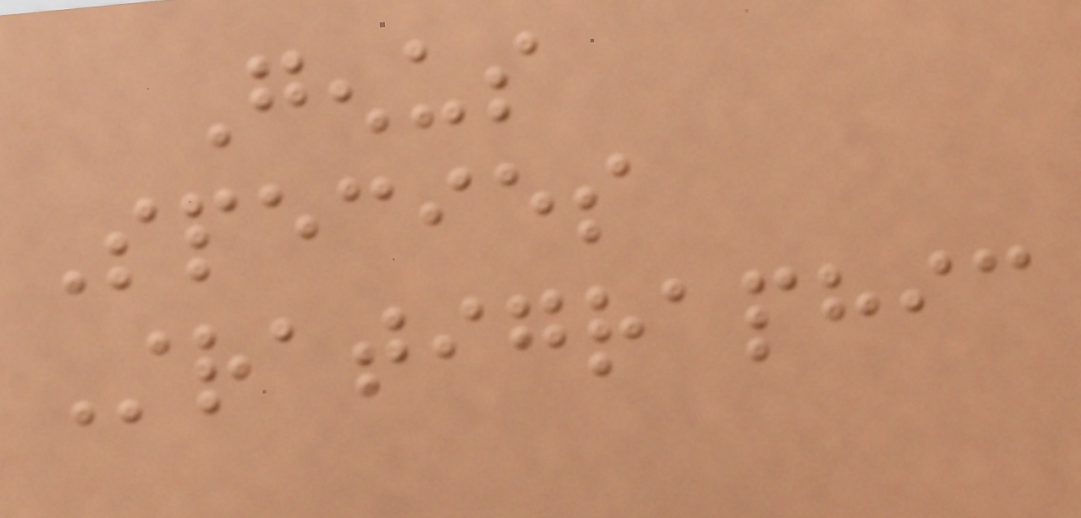Genus
Species
Stratigraphic
